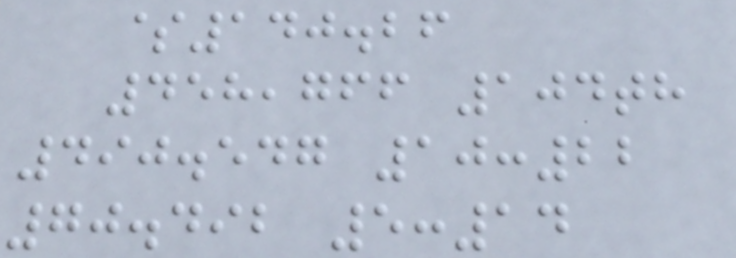$140.26
458,766 104th
490.547 10:22
70.492 5:14
